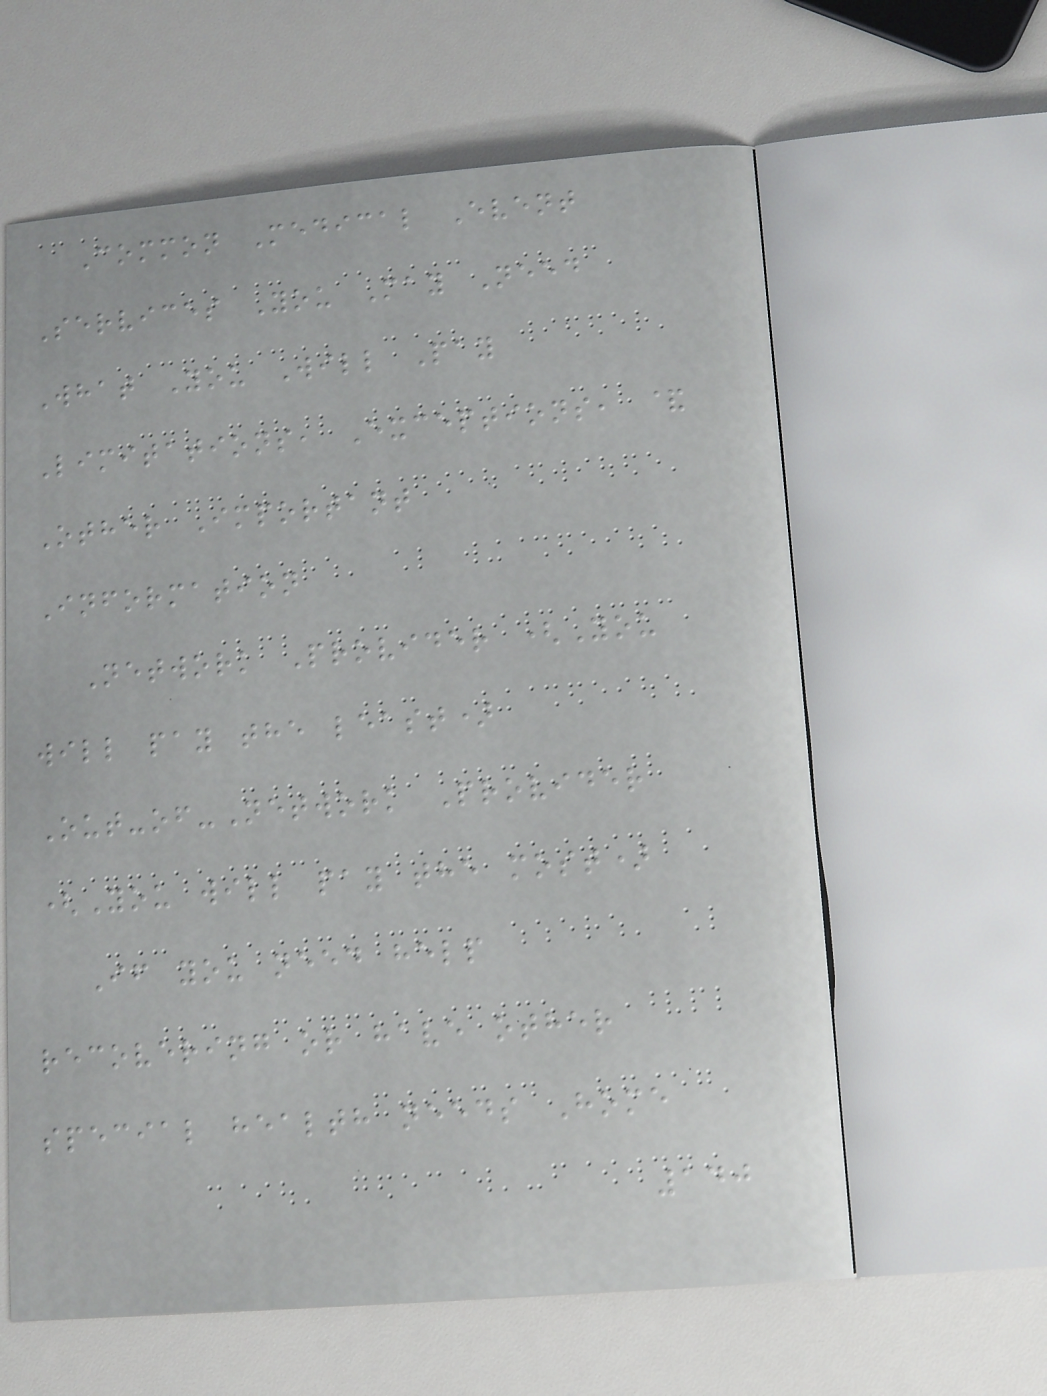Common Medical Event
Services You May Need
What You Will Pay
Limitations, Exceptions, &
Other Important
Information
Network Provider (You
will pay the least)
Out-of-Network Provider
(You will pay the most)
If you need help
recovering or have other
special health needs Home
140
